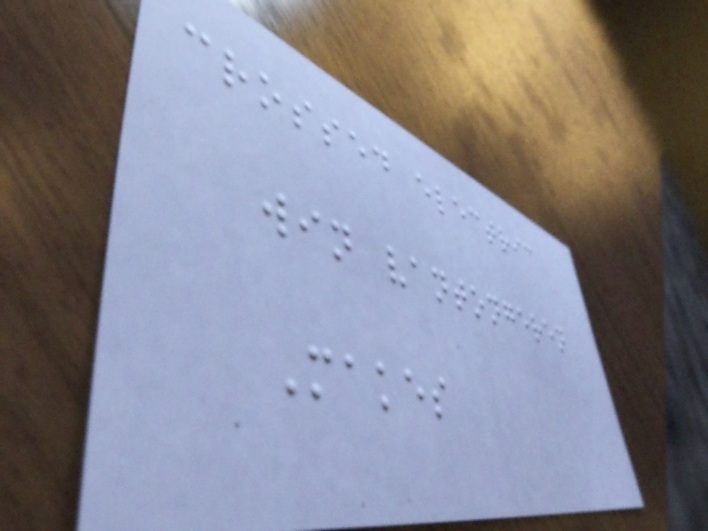crossed electric
win vantongeren
Makes
